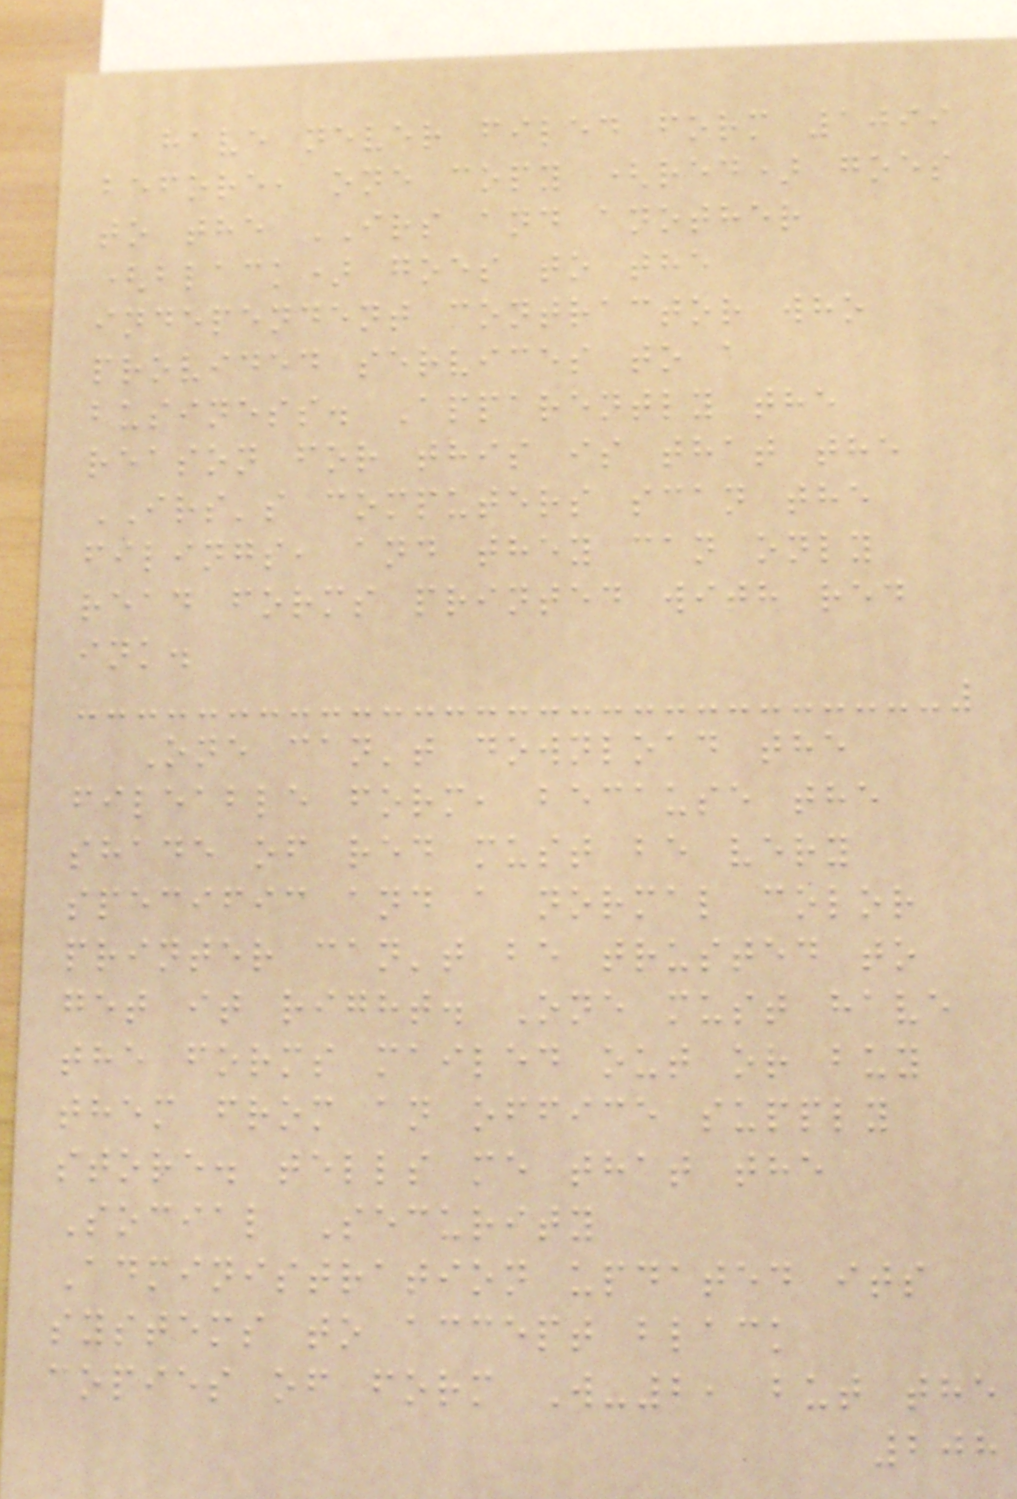have never filed form 1099
before, one copy (red) goes
to the IRS and another
(black) goes to the
independent contractor who
provided services to a
business. Apparently the
reason for this is that the
IRS's computers scan the
filings, and they can only
read forms printed with red
ink.
One can't download the
fileable form, because the
shade of red must be very
specific and a normal color
printer can't be trusted to
get it right. One must have
the forms mailed out or buy
them from an office supply
store. tells me that the
Social Security
Administration updated its
systems to accept black
copies of form W-2, but the
208
